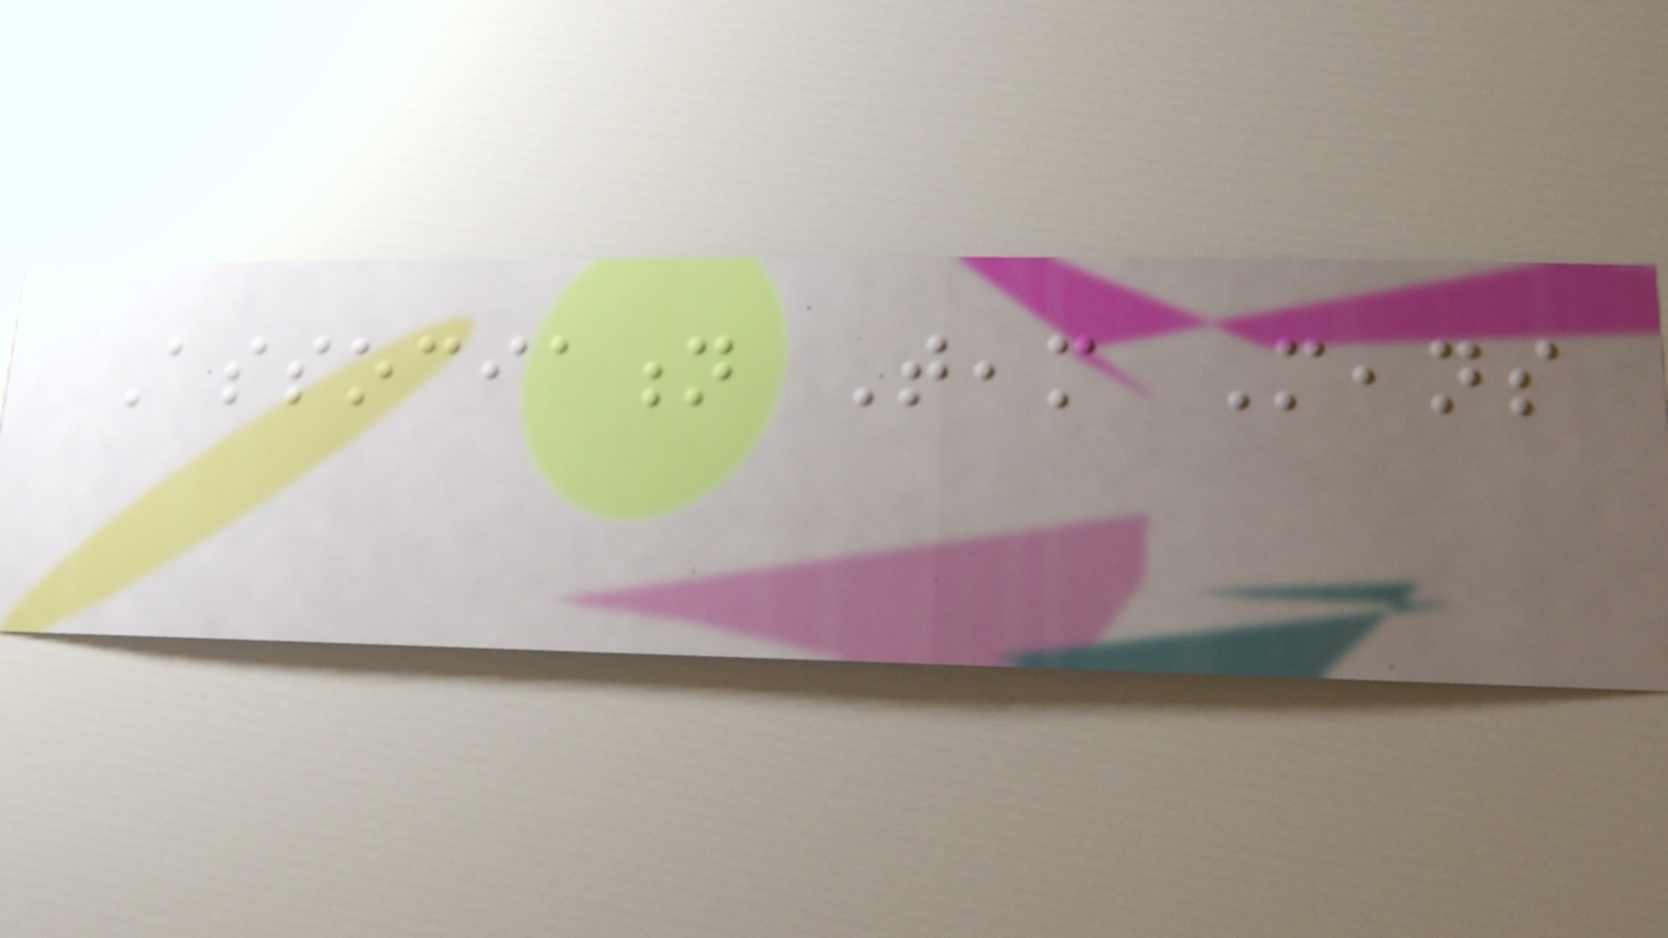Association Team Means
